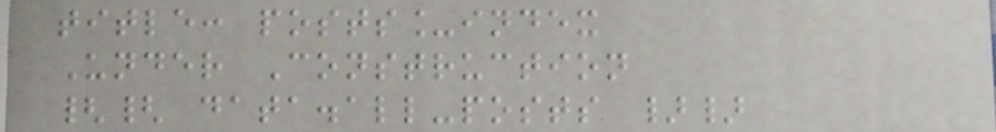title: posts_index
Under Construction
{{ data.all-posts }}
